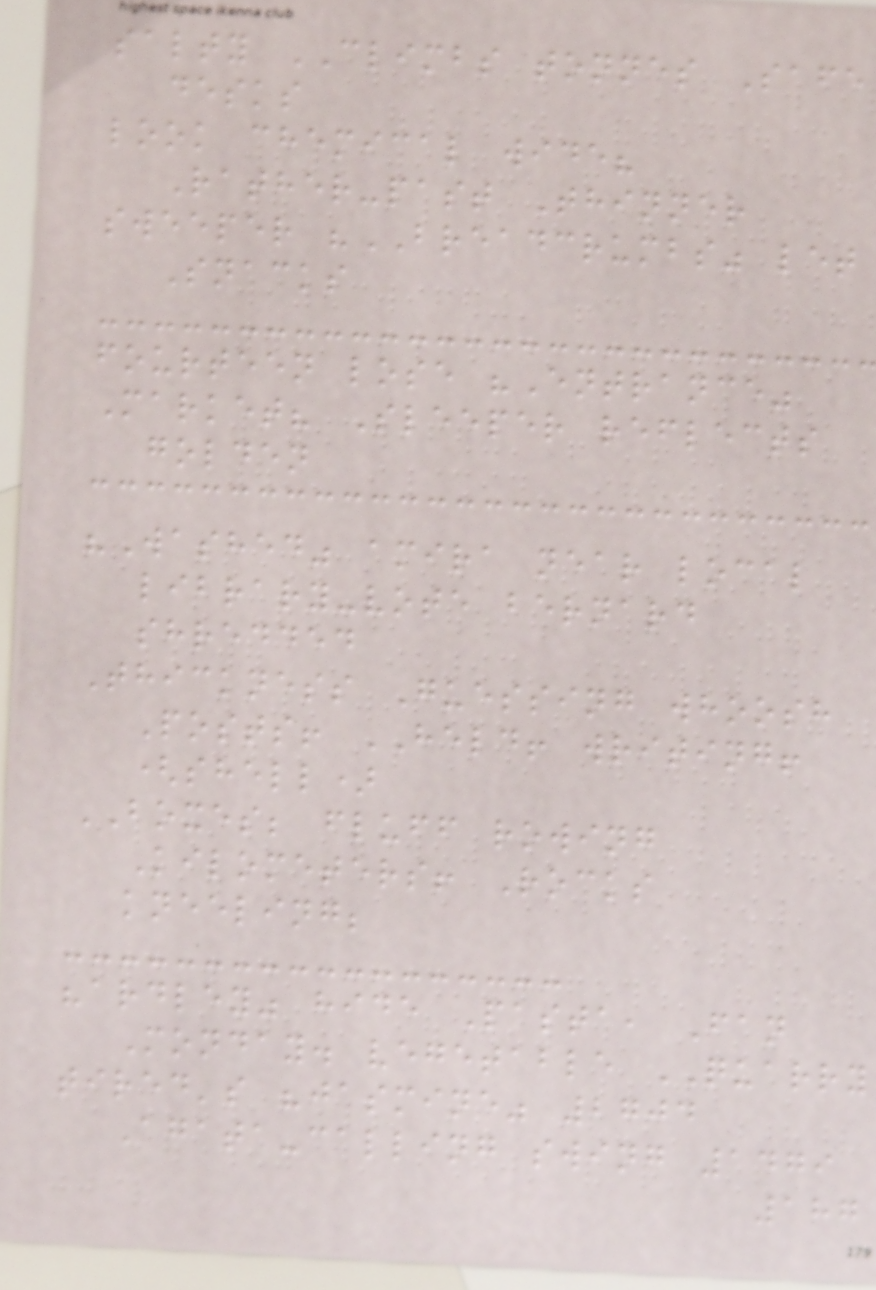salty CLIMBS tonnes Safe
desks
look chemical wide?
Rather-past Thinner
sweeper "BREADCRUMBS" let
Snacks
fourteen lose "Entrance"
Market? Sleeper reflects
golden
"Washed" amira near local
library-vote bernard
shredded
Thickness Guessing whoosh
Posts! HELD! writing!
(shell)
BOXES; fluff rowing
Kilometers! Rocks
kneeling;
"ardley" hide Pasta, Fan
Monday. vegetable QUARRY
tired's "jasmine" 2704
Agata-calling swing 1479
187
